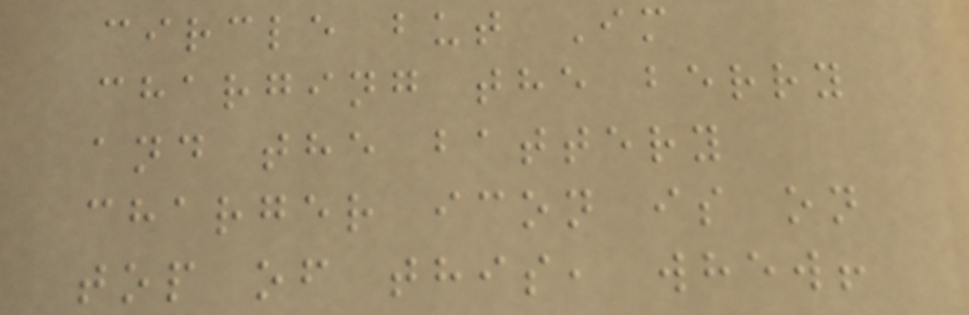circle but Im
charging the berry
and the battery
charger icon is on
top of this, whew!
